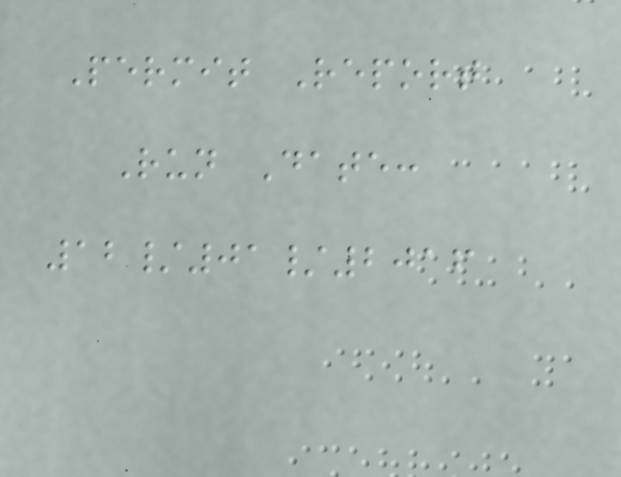Permit Report
Run Date:
12/01/2016
